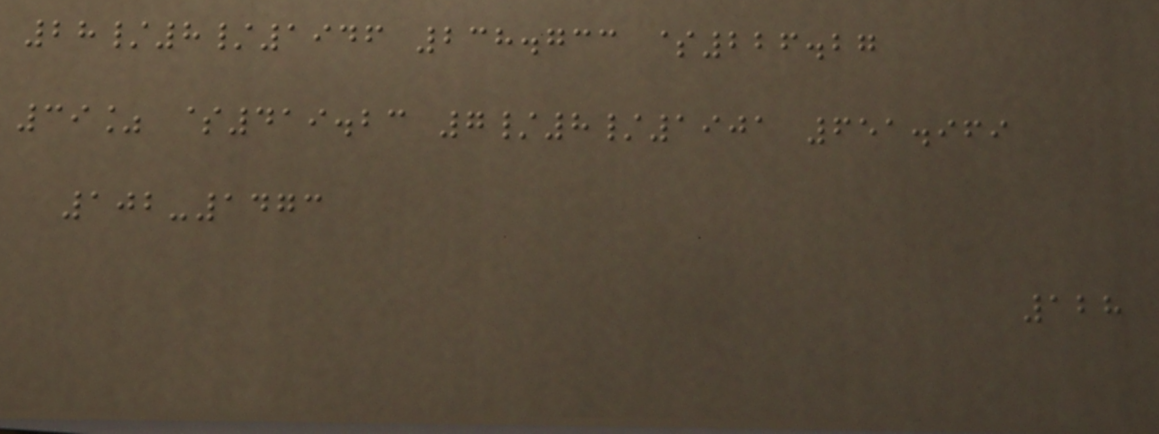28/8/1946 238.733 $226.27
39% $419.23 7/8/1901 651.969
102-1473
128
